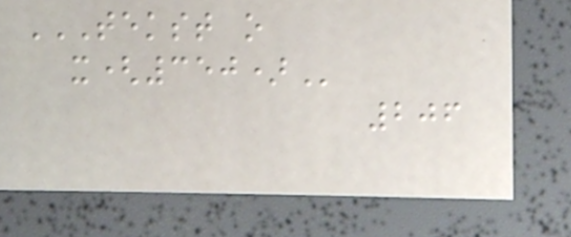TEKST O
X(350)
206
